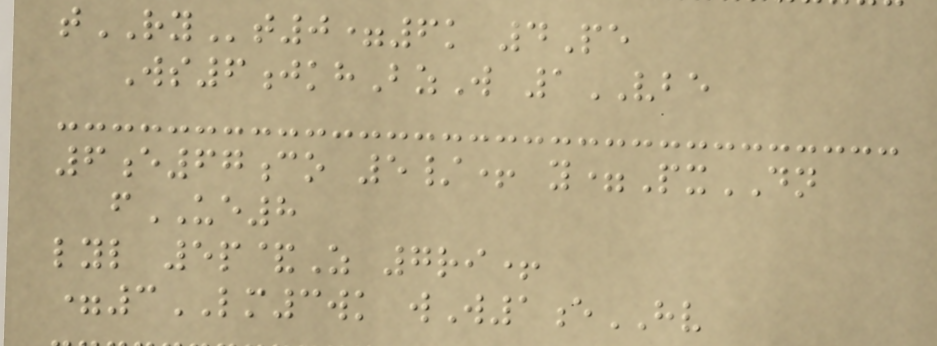tRYt0=6k 4Pe
Ws6jkhBzW 1VBE
6e67co 5/+ y=PxDN
fUE8
lyl 5p&Z 7ri+
=3LM3wk wW1eHV
